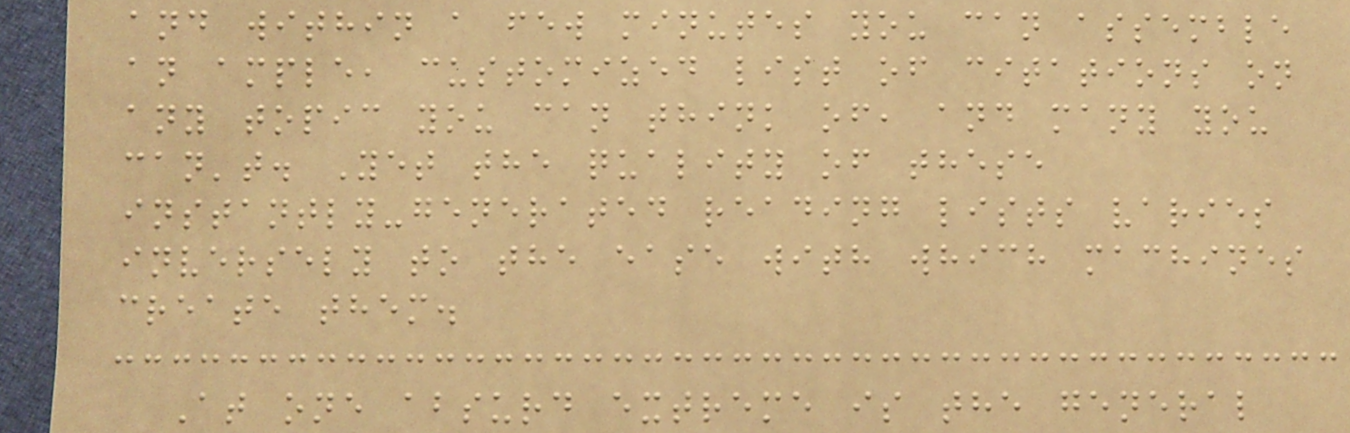and within a few minutes you can assemble
an ample, customized list of citations on
any topic you can think of, and many you
can't. Yet the quality of these
instantly-generated reading lists varies
inversely to the ease with which machines
create them.
At one absurd extreme is the general
